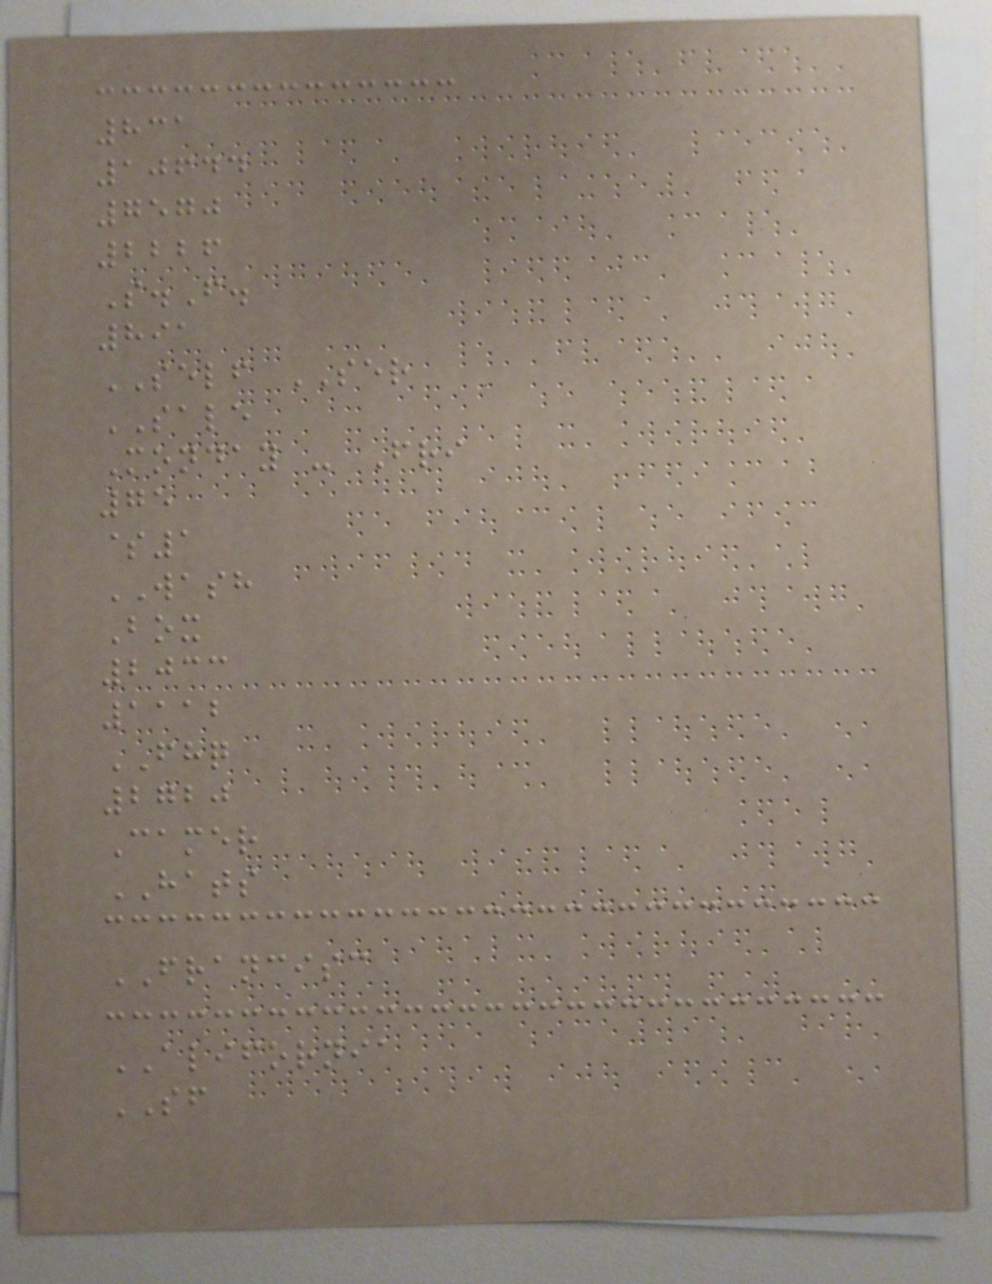831
10644
7570
2226
S.F.
891
SELF SER
SALE
Monday - Fri
75
$1
WASH
Box
2033
1112
FHQ
2720
Camer
HATS
FRANCISC
ALIFORNIA
SF
